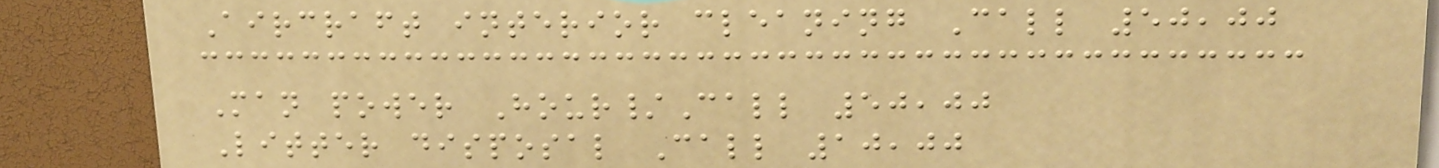Aircraft interior cleaning Call 50,00
Man power Hour/Call 50,00
Litter disposal Call 10,00
